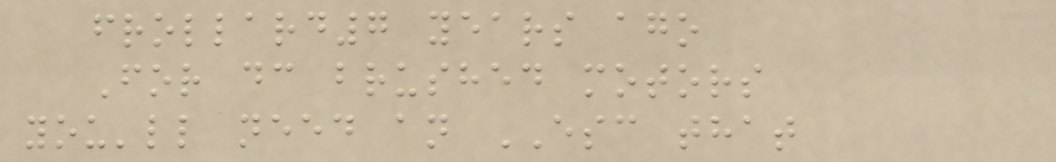frollard7 years ago
For dc brushed motors
you'll need an ESC that
